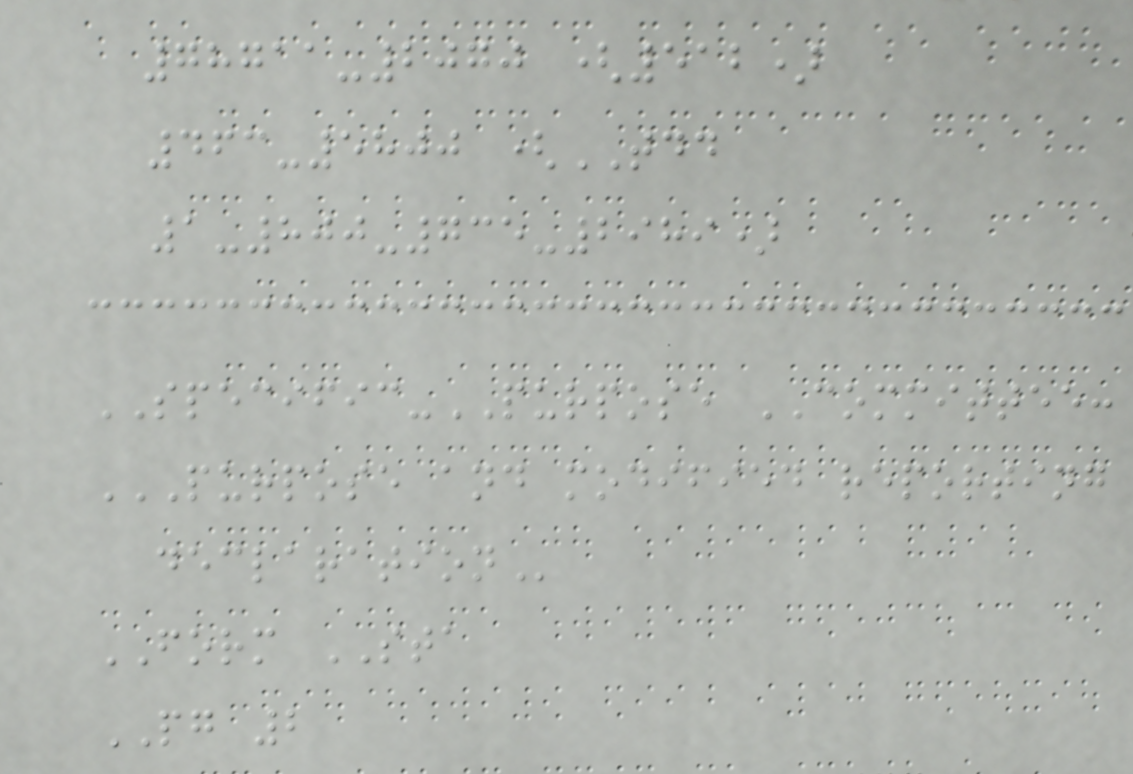78711-2070 (512)
463-5800 (TDD
1-800-735-2989)
SPECIFIC-PURPOSE COMMITTEE:
PURPOSE AND MODIFIED REPORTING
DECLARATION
FORM STA
PG 2
